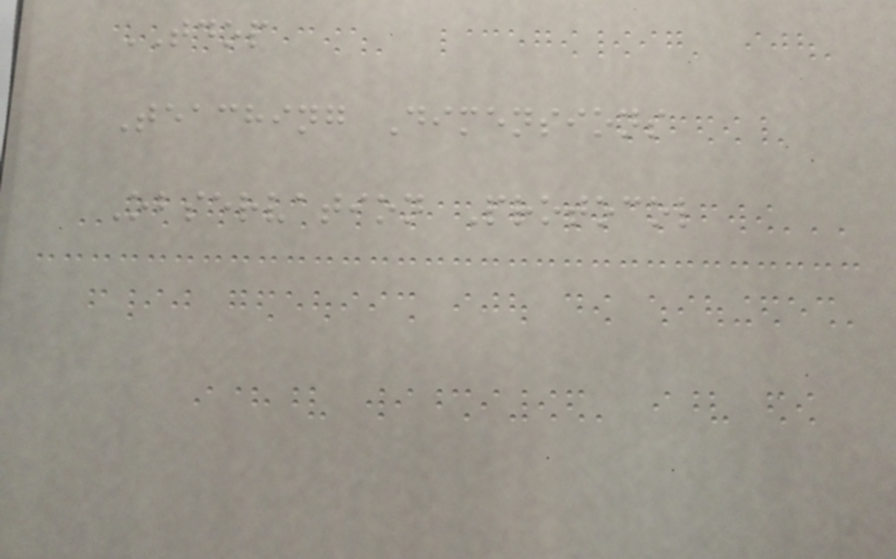TDOP
Teaching Dimensions
Observation Protocol
